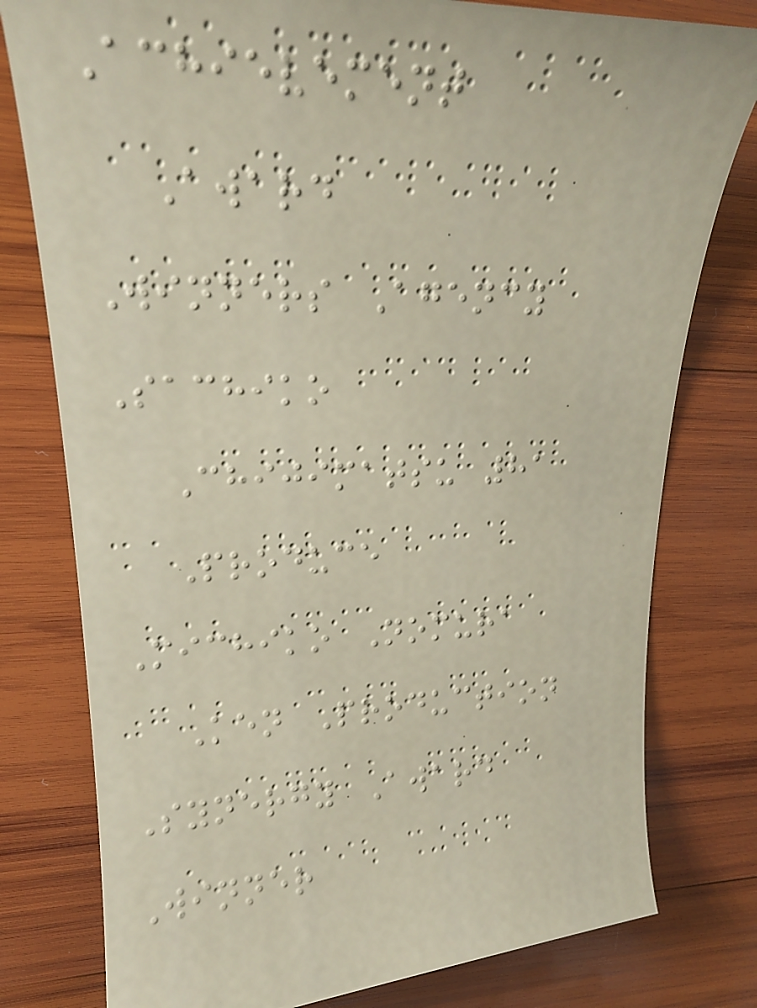Achievement
Award
Winners Agency
Sachiko
Chijimatsu 81
Produce
Michiko Nomura
Ken Production
Synergy Award
Winner
